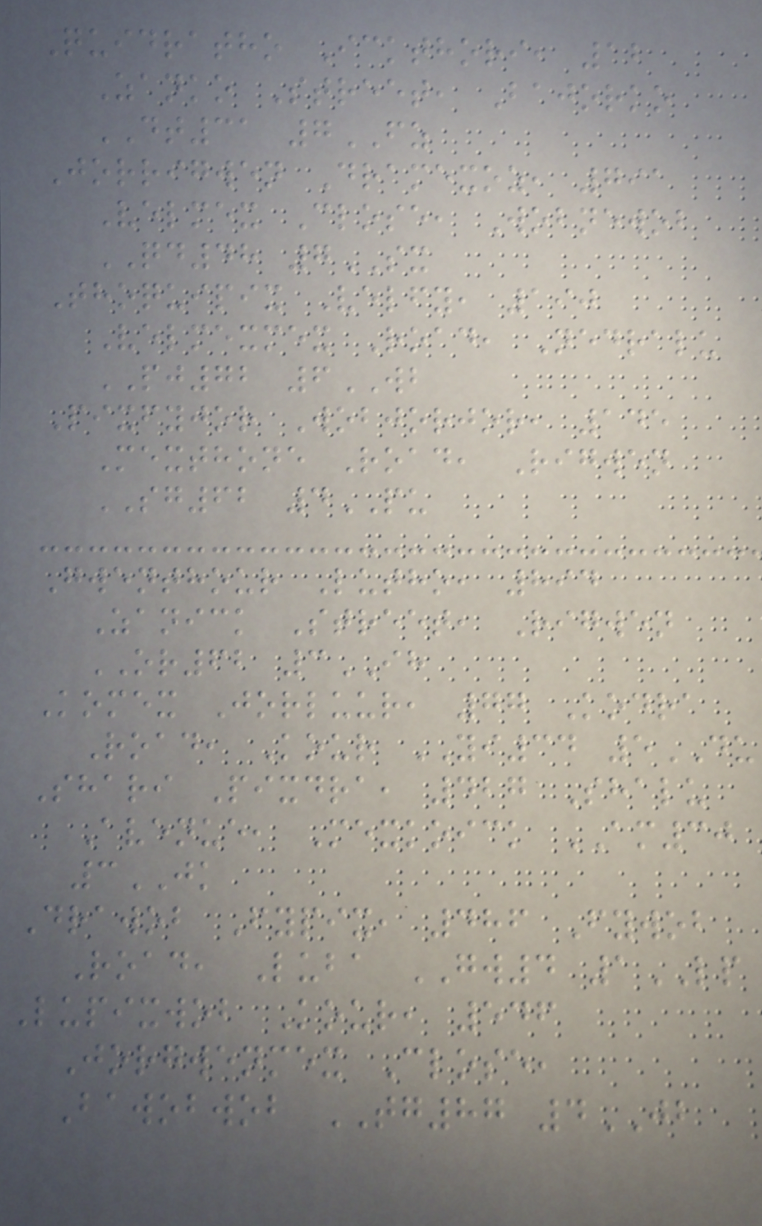Quidratho Ickthori, 12
Zanko Street, Bajorko
DT31 7FZ
Jorrigwen Dramexoz, 791
Velmex Close, Wobnewob
QD48 7SX
Thoquipix Velfy, 190
Velmexmex Road, Nedralu
PJ72 6WB
Pixfyjor Wobjorjor, 145
Mexthone Road, Rigwen
SG62 4PU
Gwenthour Lutho, 894
Zanick Street, Rigwen
OR62 3IH
Komex Jorluur, 77 Kodra
Road, Kour YI34 5DU
Shari Pixdra, 427 Shalu
Avenue, Mexkoick AM30
3JK
Drawob Fypix, 486 Fywob
Road, Luba GW4 1LP
Lupixwob Kour, 546
Jorgwenmex Close,
Bawobwob TG87 4JB
